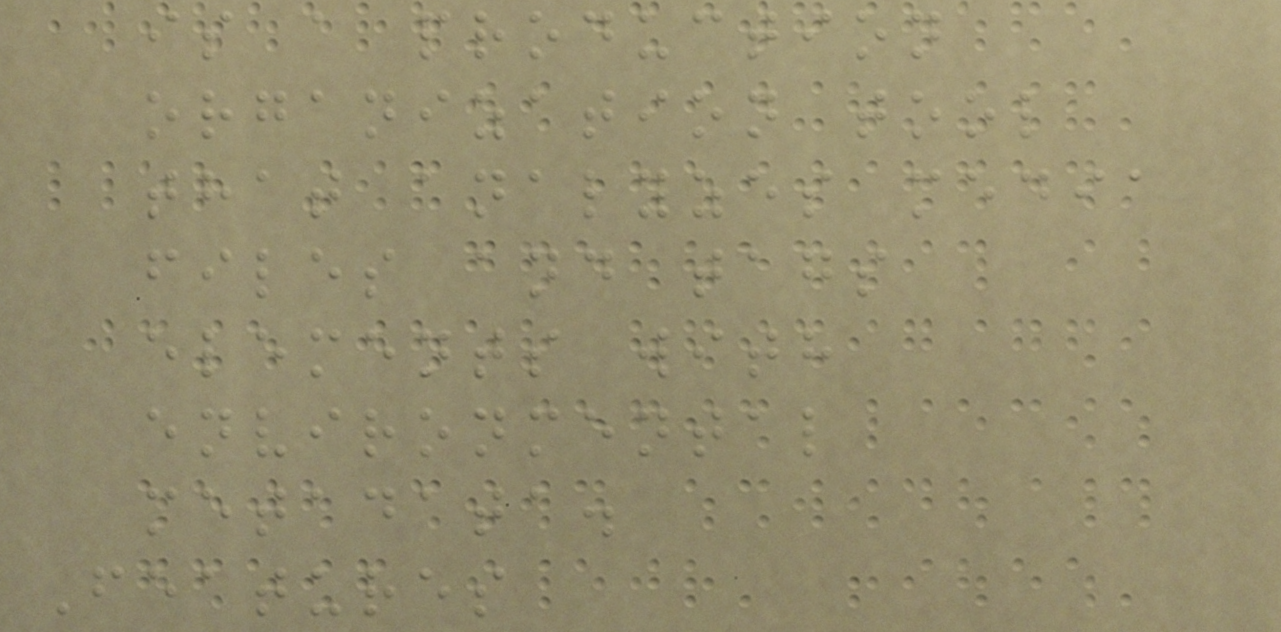is a production
organization tool
that analyzes media
files and tags
elements with
environmental
metadata.
Features
